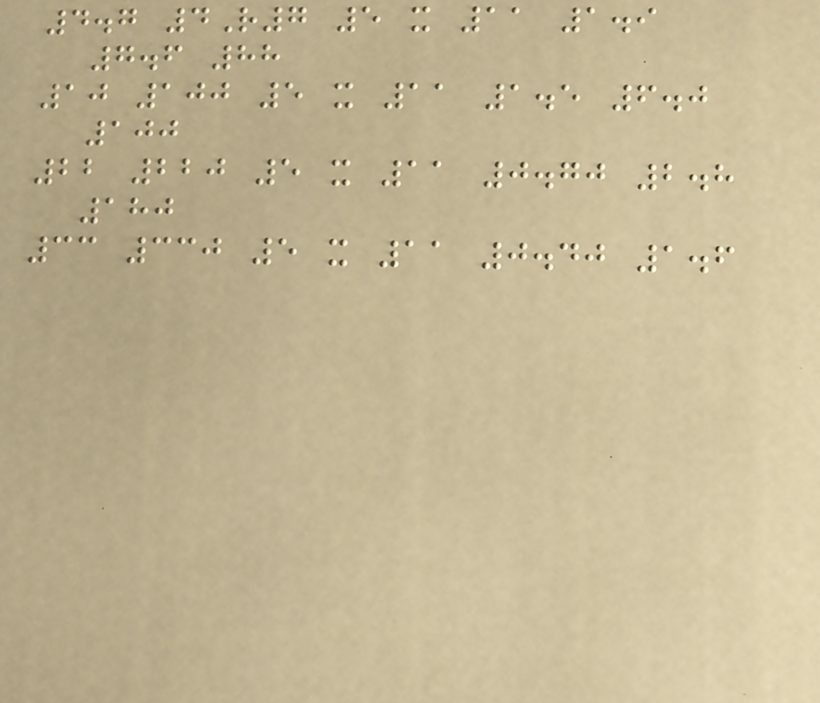4.7 4R7 5 x 11 1.9
7.6 88
10 100 5 x 11 1.5 6.0
100
22 220 5 x 11 0.70 2.8
180
33 330 5 x 11 0.40 1.6
